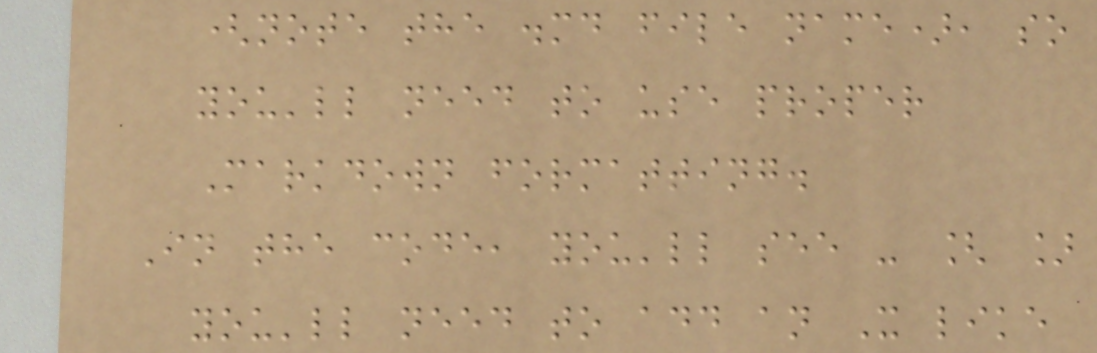(note the .md file name), so
you'll need to use proper
Markdown formatting.
In the code, you'll see - [ ]
you'll need to add an X like
